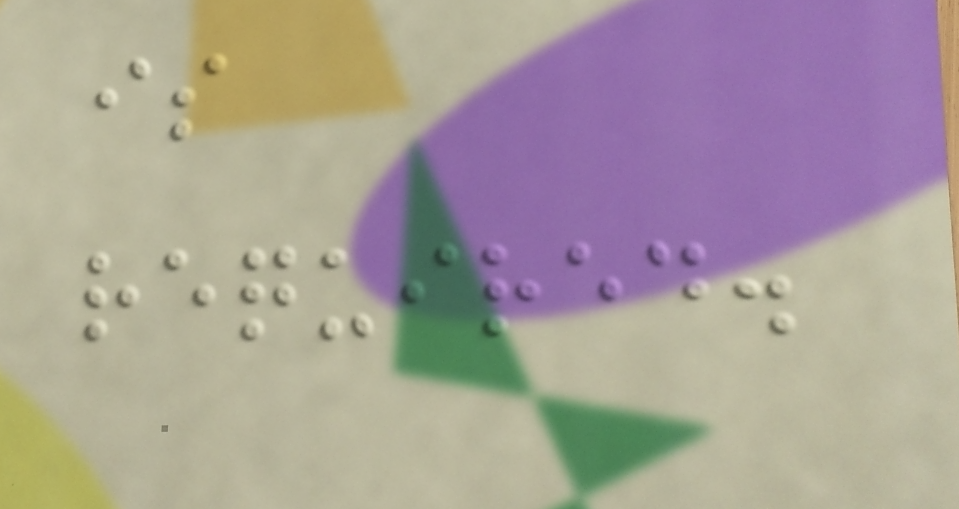is
required.
